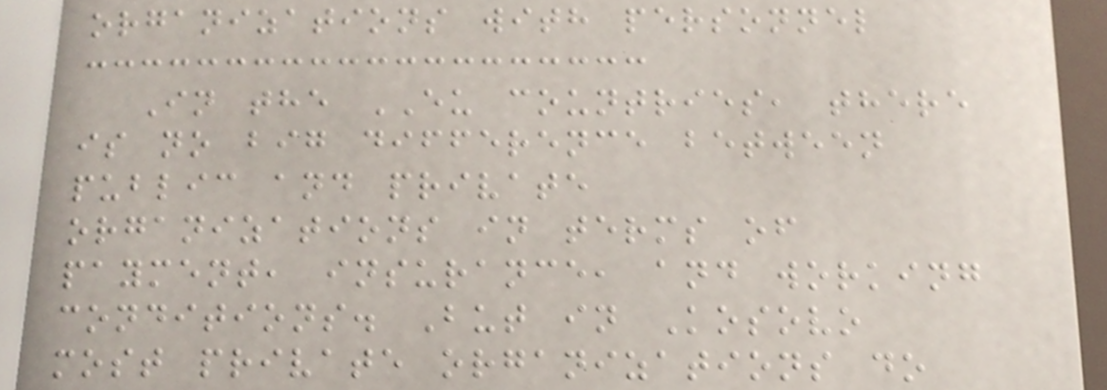organizations with personnel
In the EU countries, there
is no big difference between
public and private
organizations in terms of
payment, insurance, and working
conditions. But in Kosovo
most private organizations do
